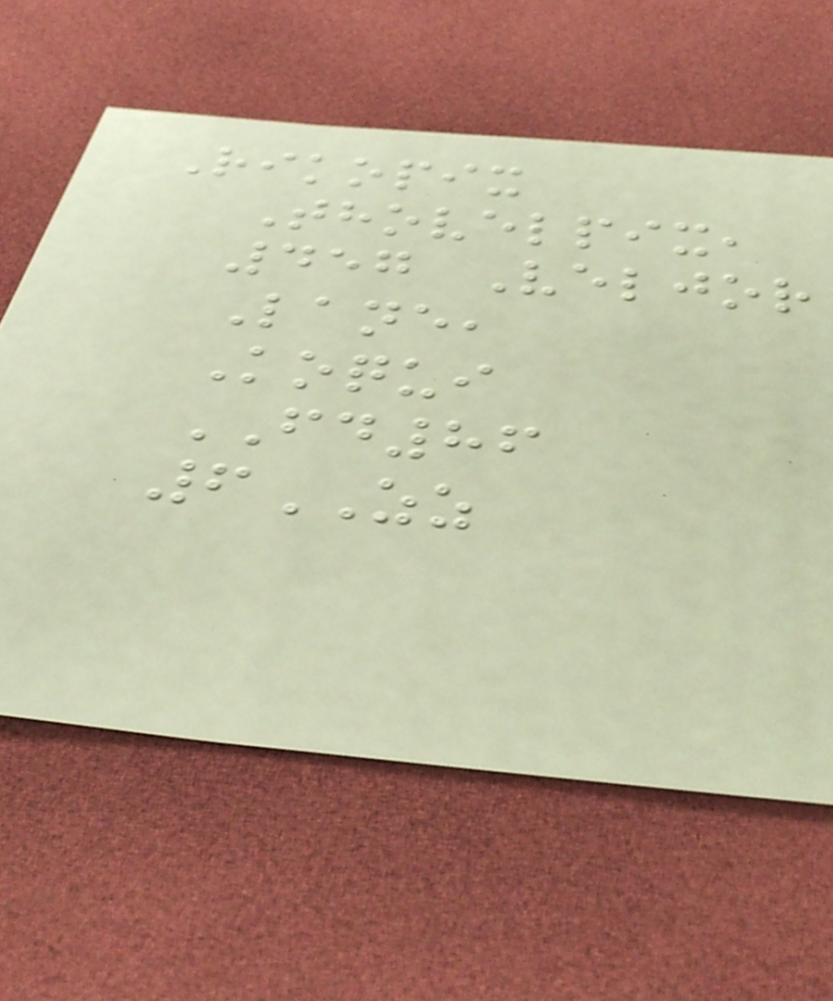Rikopix
Thovelpix,
457 Veljor
Lane,
Koqui
FD86
6ZZ
